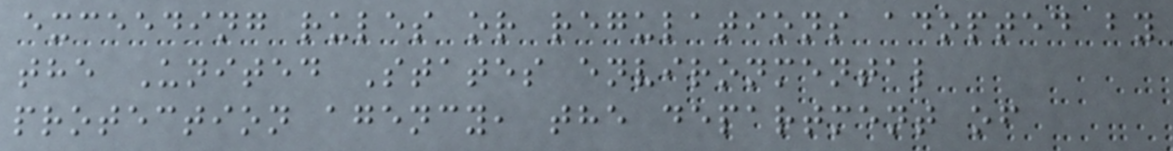exceeding rules or regulations adopted by
the United States environmental
protection agency, the department of
